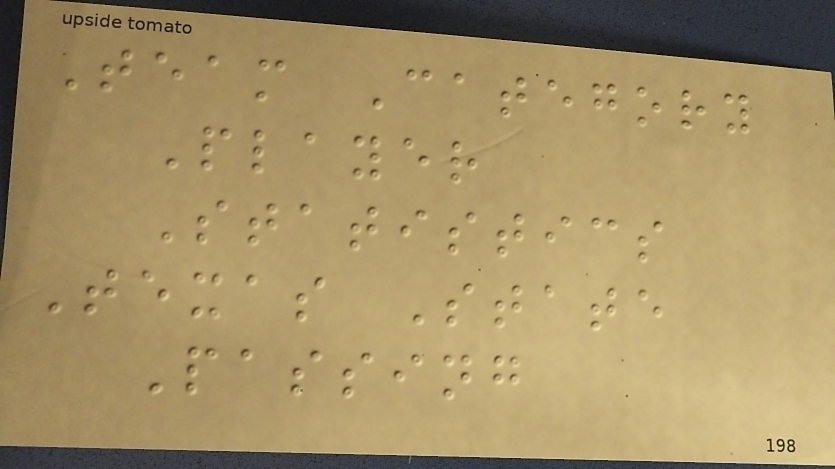Team Category
Player
Statistics
Texas State
Passing
